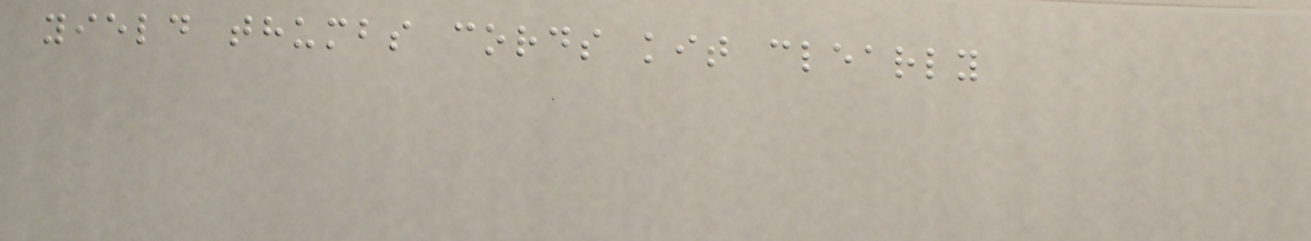yield thumbs cords kit clearly
